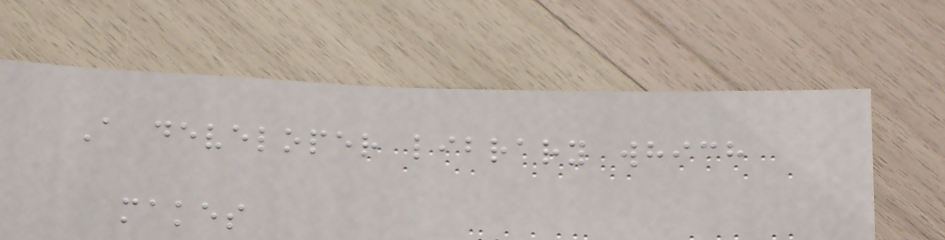A developer library which
makes
